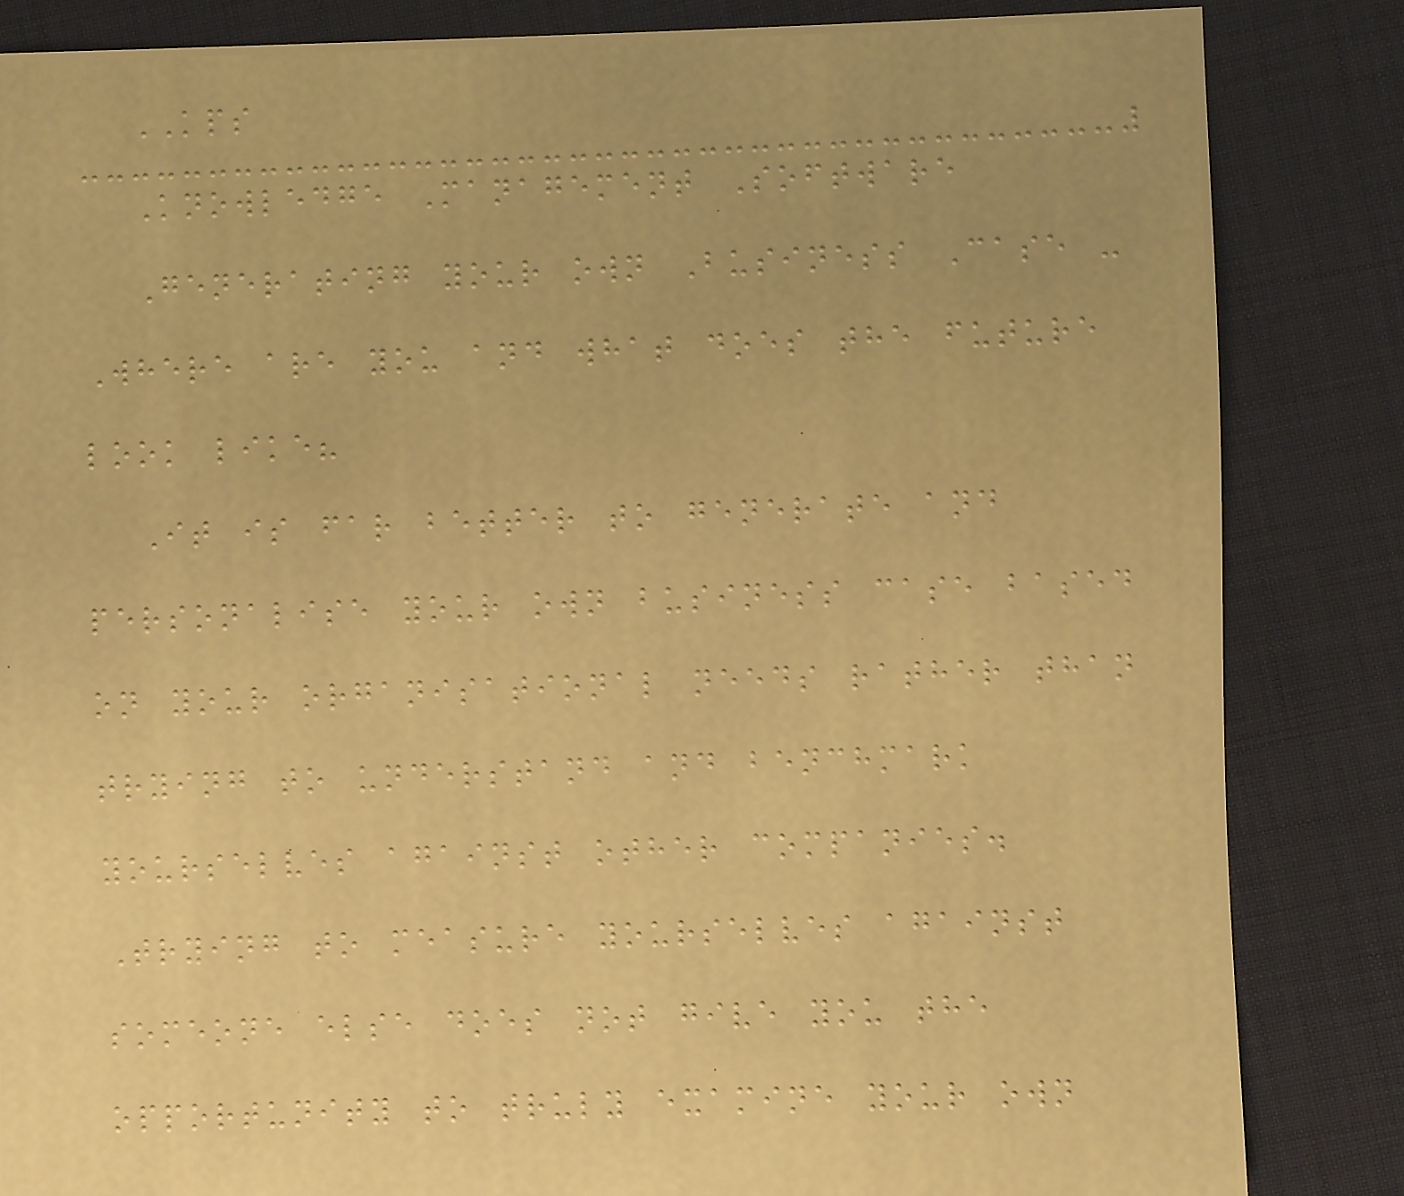KPS
Knowledge Management Software
Generating your own Business Case -
Where are you and what does the future
look like?
It is far better to generate and
personalise your own business case based
on your organisational needs rather than
trying to understand and benchmark
yourselves against other companies.
Trying to measure yourselves against
someone else does not give you the
opportunity to truly examine your own
